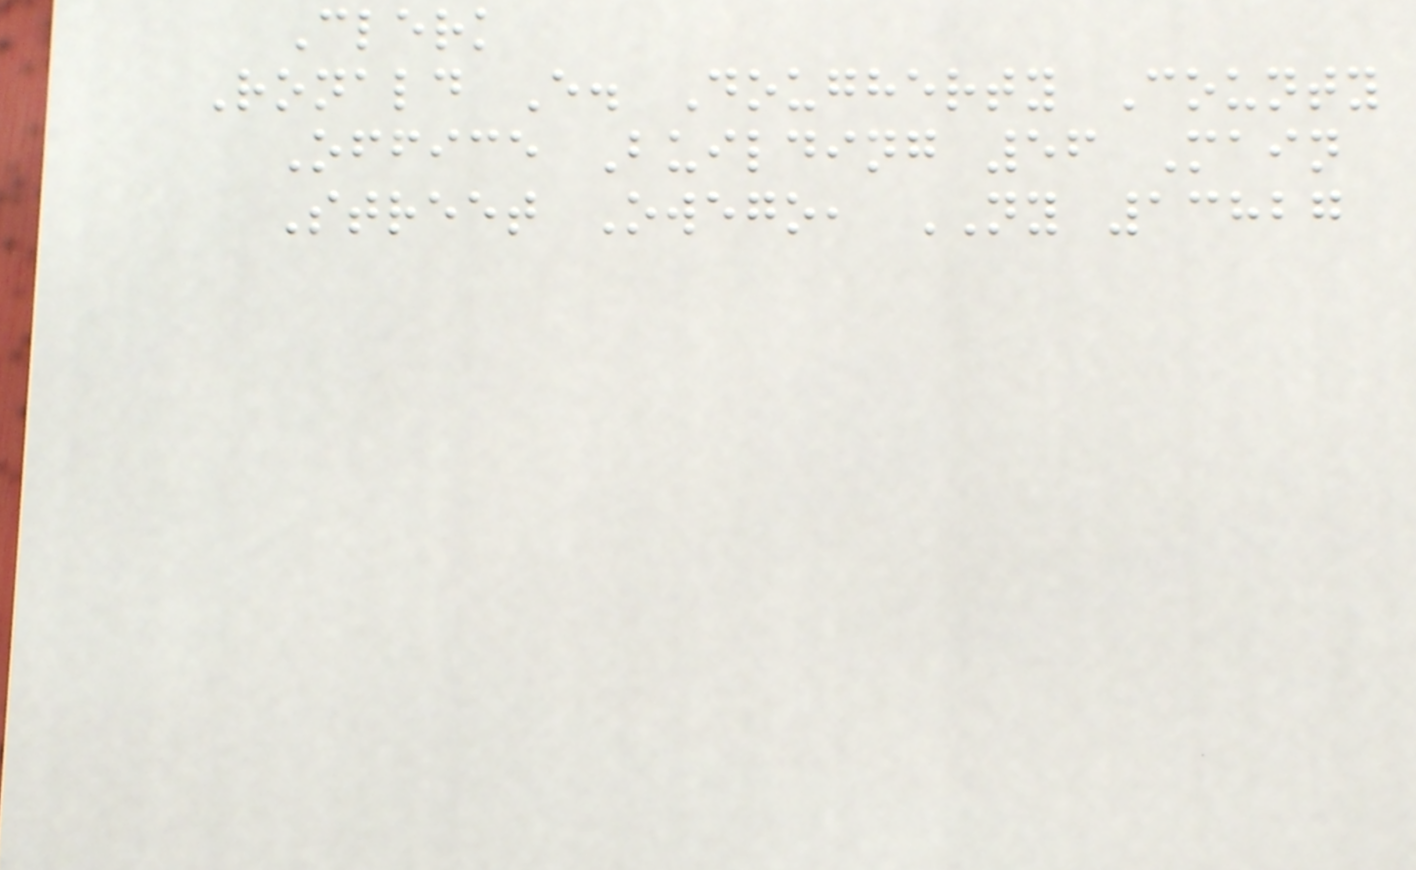Clerk
Ronald E. Dougherty County
Office Building 56 Main
Street Owego, NY 13827
